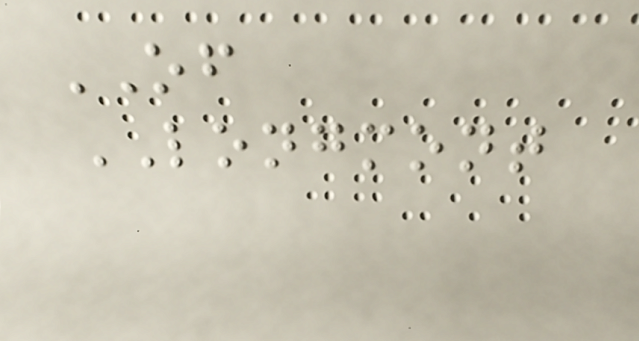OF
LONGMONT
